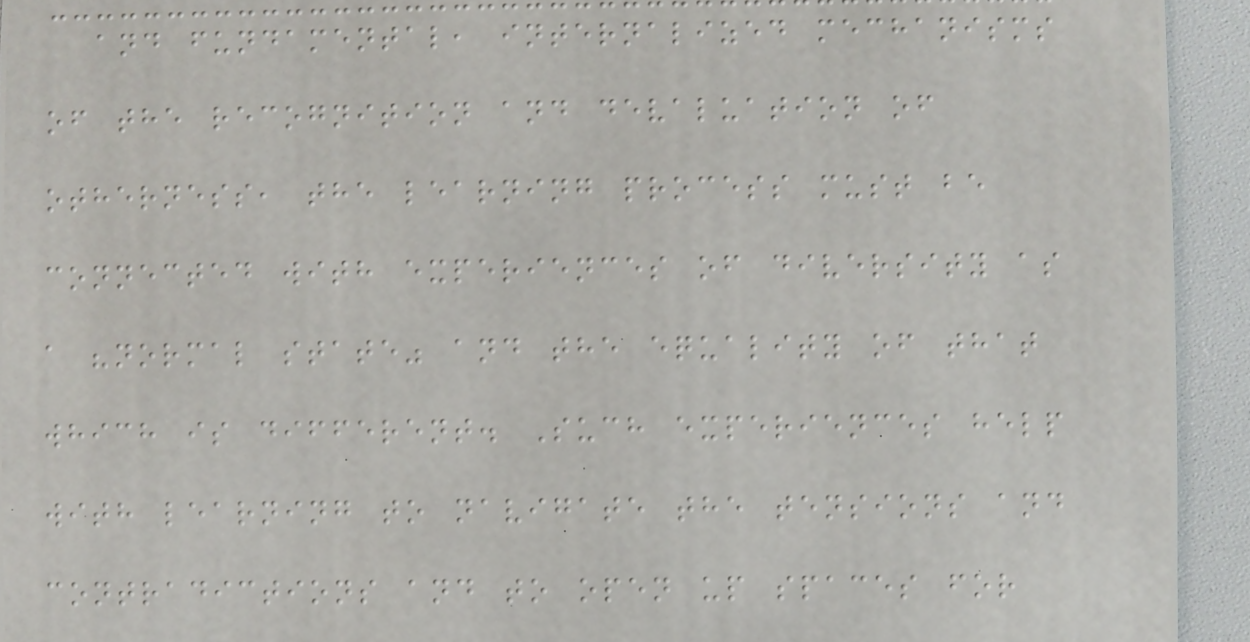and fundamental, internalized mechanisms
of the recognition and devaluation of
otherness, the learning process must be
connected with experiences of diversity as
a "normal state" and the equality of that
which is different. Such experiences help
with learning to navigate the tensions and
contradictions and to open up spaces for
